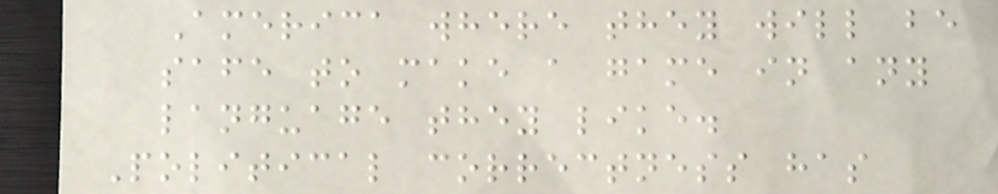America where they will be
safe to make a game in any
language they like.
Political correctness has
